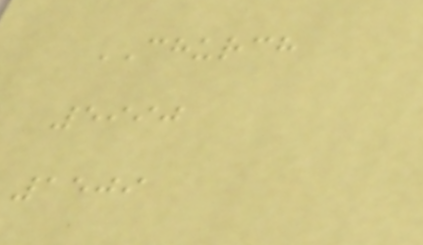CHURCH
5990
1509
